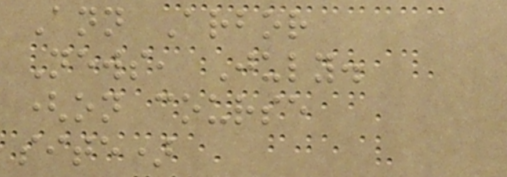Ann Arbor
News, July.
(on course
site)
